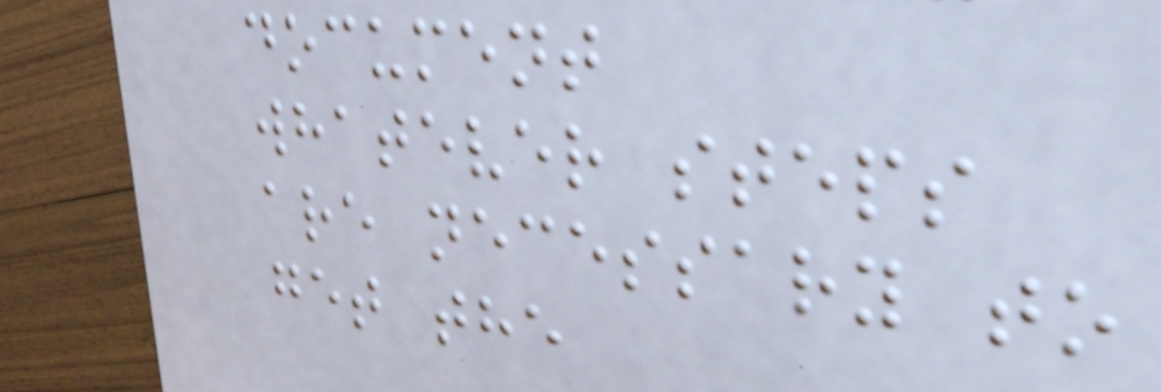document
whatever steps
are necessary to
get the
